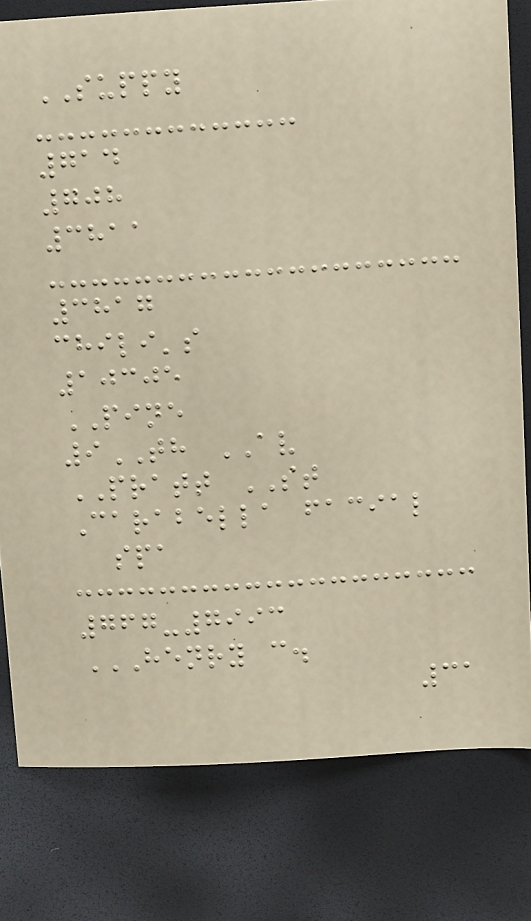SUPPY
714
708
3811
3817
chili's
10305
PINE
9TH AV
PRATT ST
Carabella facial
spa
767-7993
HENRY C.
31
